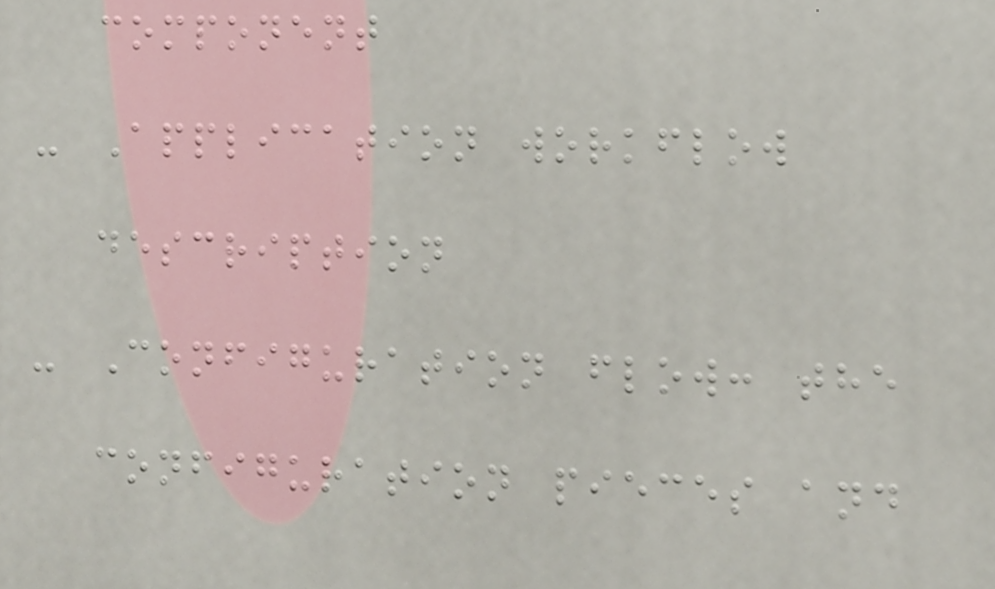component
- Application workflow
description
- Configuration flow: the
configuration pieces and
